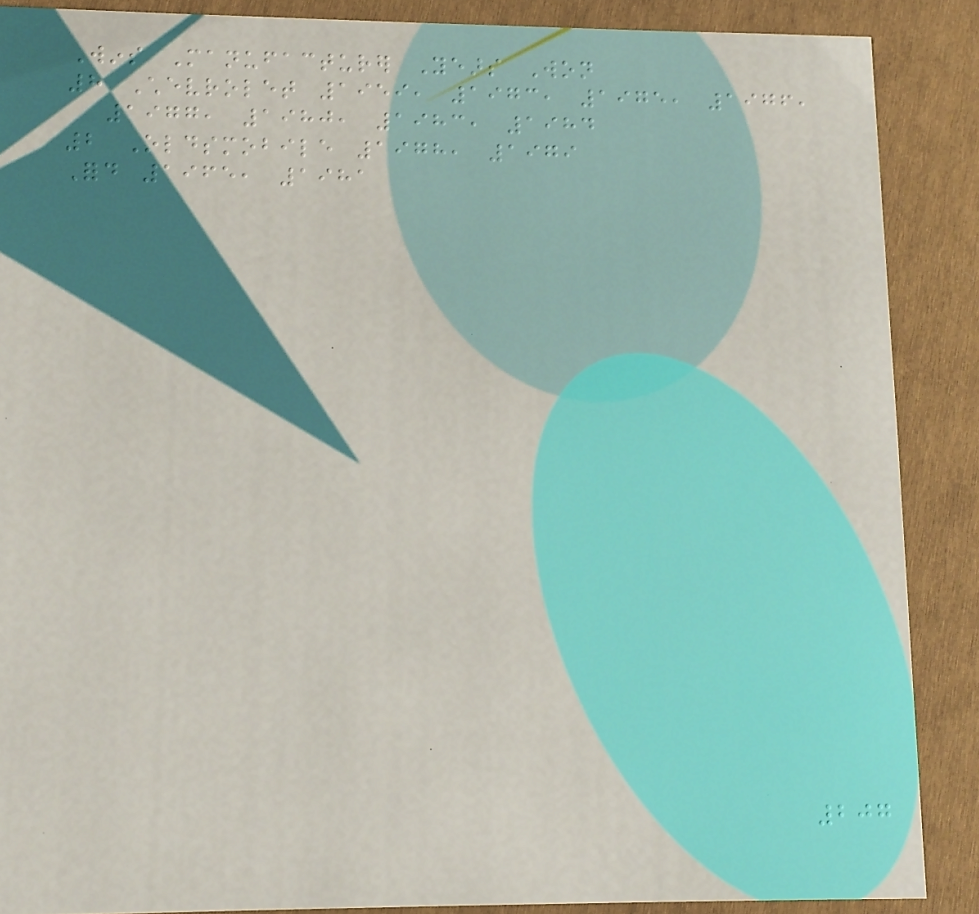Wins Manufacturer Years Won
8 Chevrolet 1959, 1973, 1975, 1976,
1977, 1980, 1983, 1984
2 Oldsmobile 1978, 1979
Ford 1965, 1981
207
